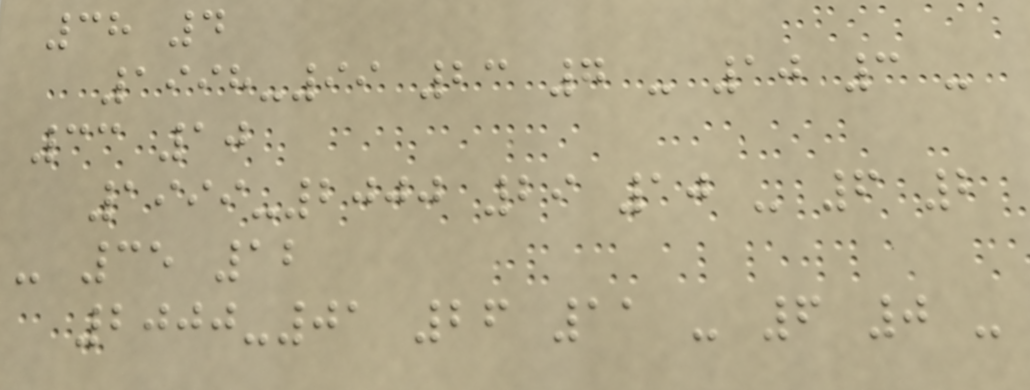38 4
1998-99 23 7 - 10 3 -
33 10
1999-2000 29 10 - 6 2
- 35 12
2000-01 26 11 - 6 0 -
